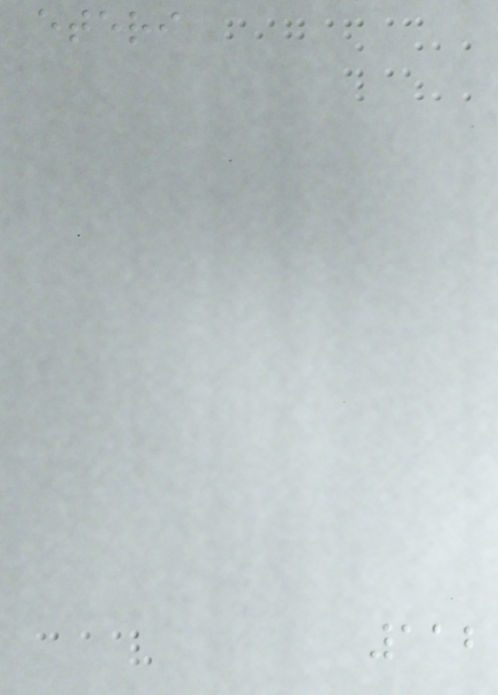eteri
112
